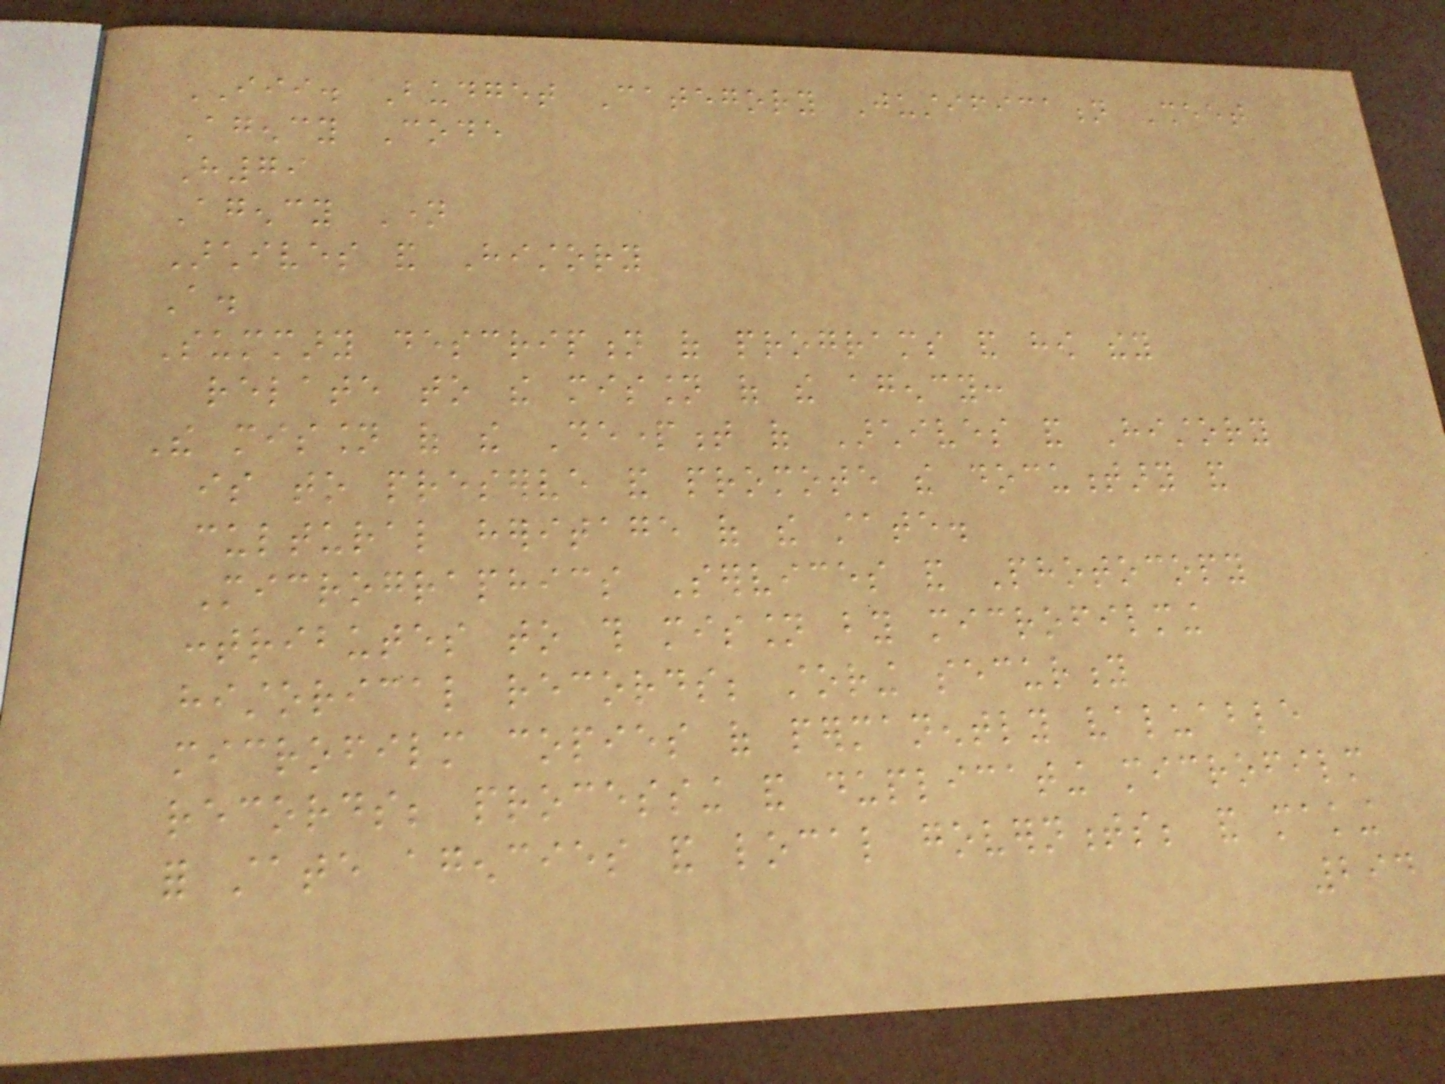III. Budget Category Justification Sheet
Agency Code
H79
Agency Name
Archives and History
A.
Summary description of programs and how they
relate to the mission of the agency:
The mission of the Department of Archives and History
is to preserve and promote the documentary and
cultural heritage of the state.
Micrographics Services and Photocopy
contributes to this mission by microfilming
historical records; storing security
microfilm copies of permanently valuable
records; processing and duplicating microfilm
for state agencies and local governments; and making
294
